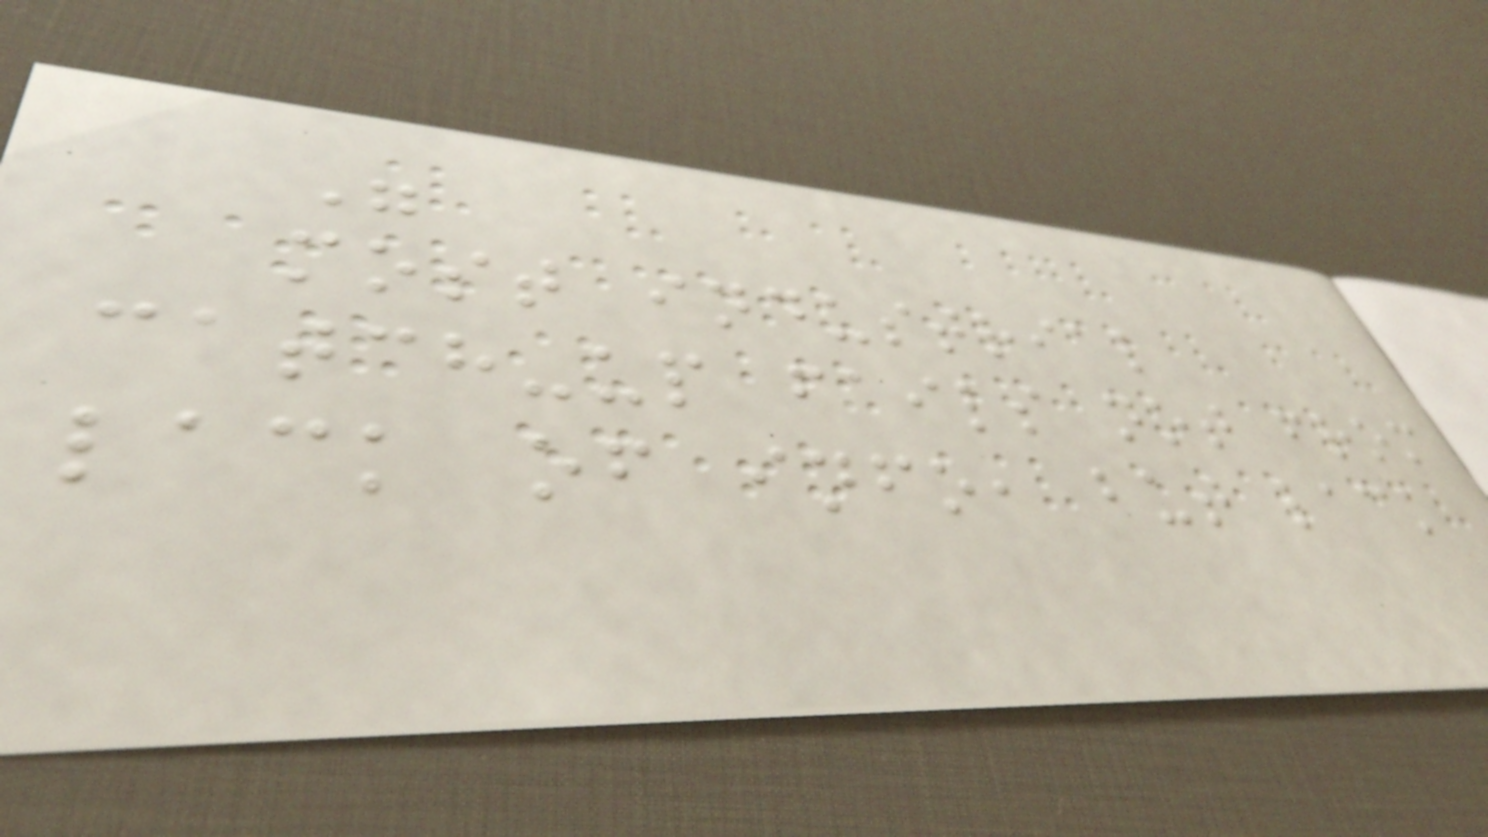"
most industrial
catch-up fails not from
lack of info, but lack
